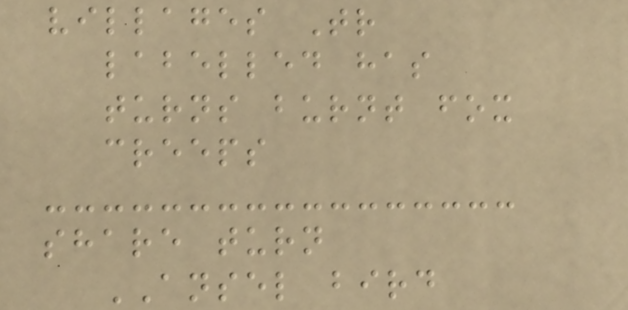villages Tr
labelled has
turns burnt fox
creeps
share turn
ANSEL bird
